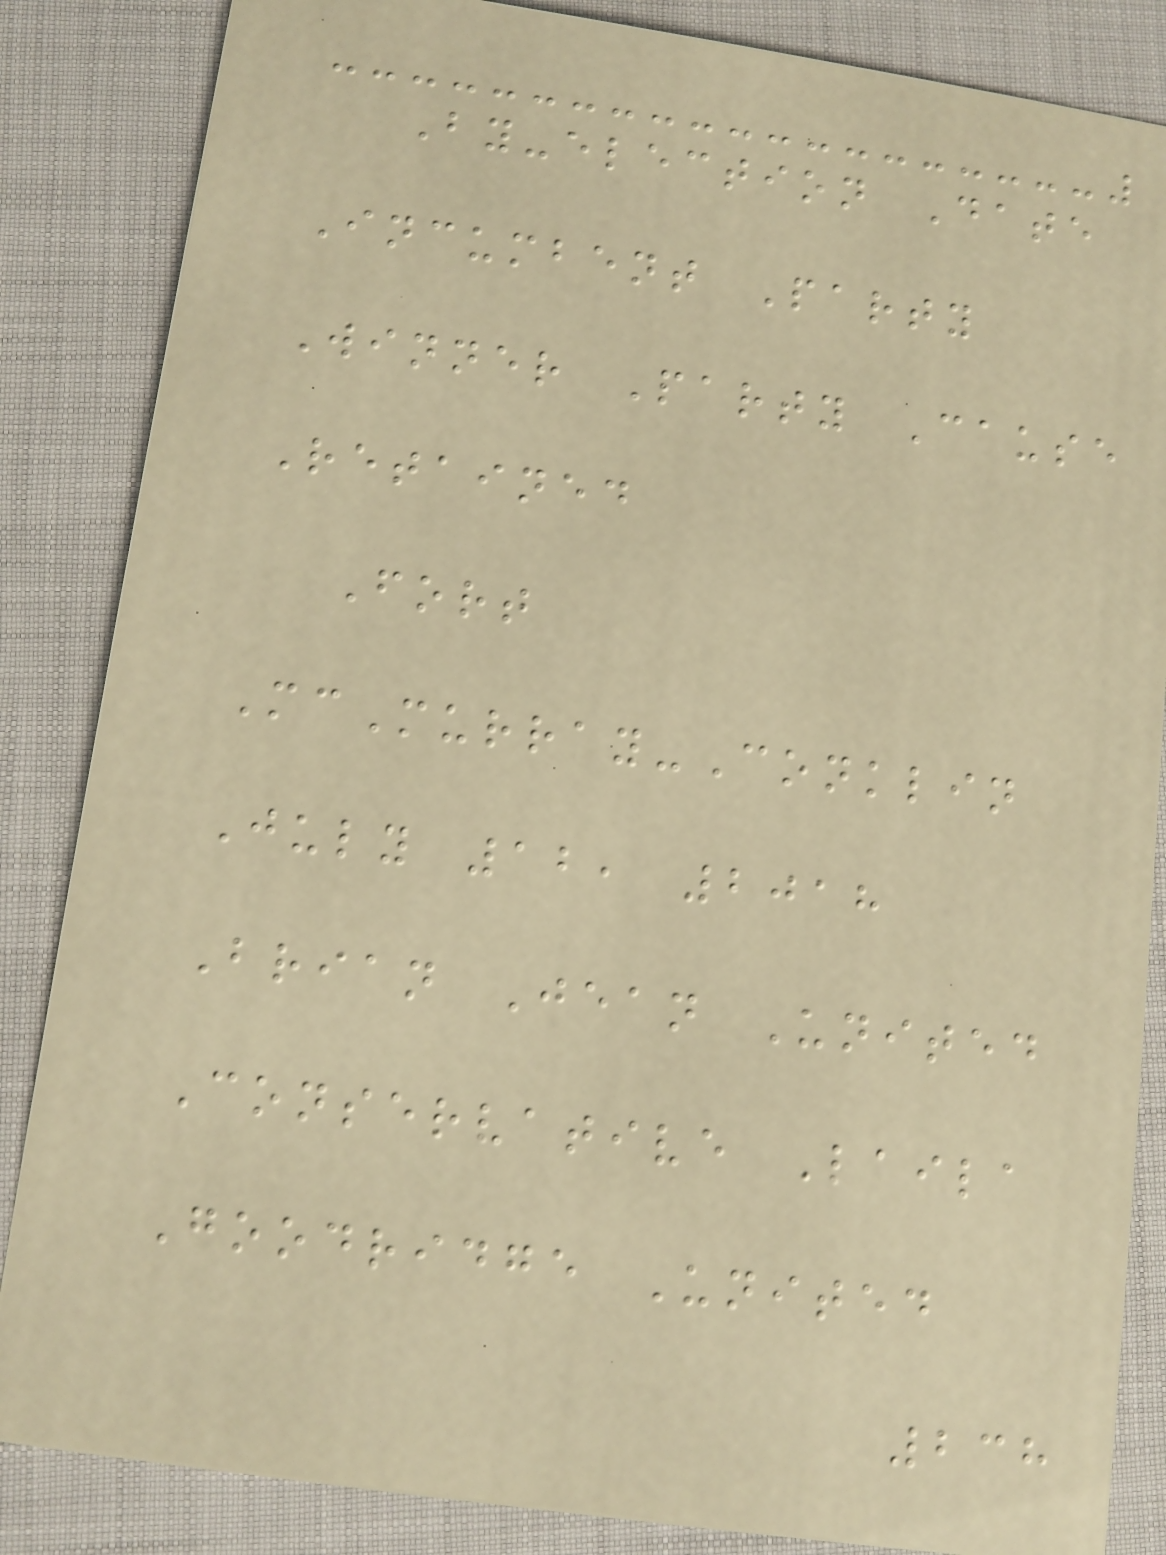By-election Date
Incumbent Party
Winner Party Cause
Retained
Fort
McMurray-Conklin
July 12, 2018
Brian Jean United
Conservative Laila
Goodridge United
238
